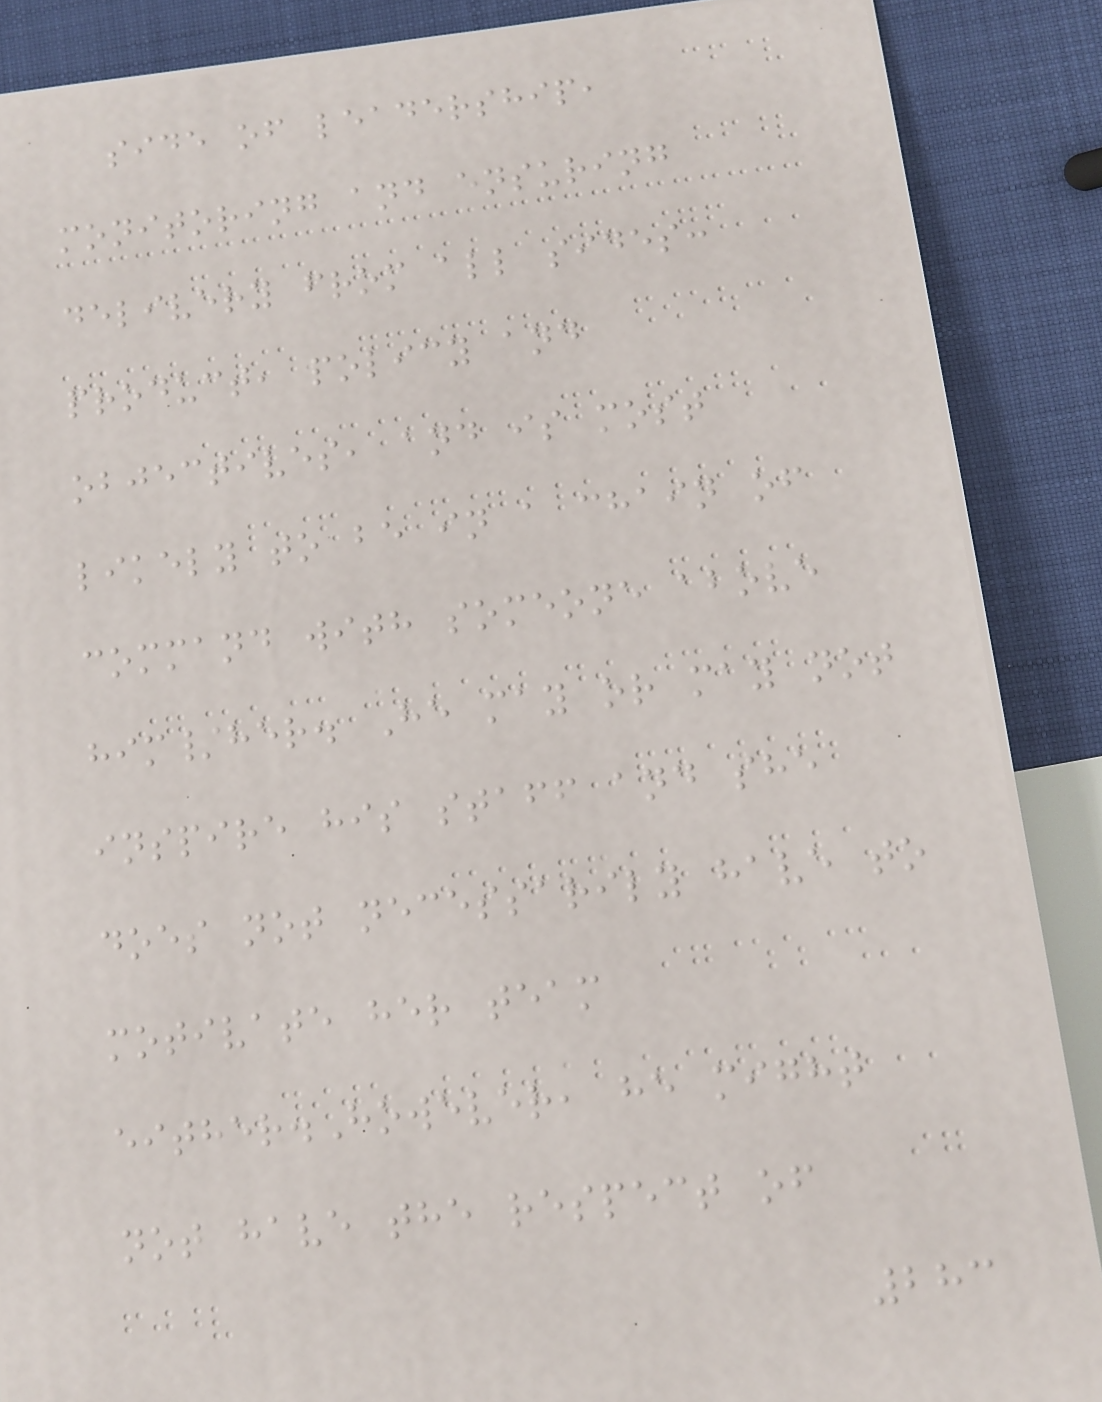side of leadership,
monitoring and ensuring
delivery from all sides:
product, policy and
objectives, and is most
likely to be in a chain of
command with someone above
him/her. He may or may not
inspire his staff and she
does not necessarily have to
motivate her team
either.However, he might
not have the respect of
283
